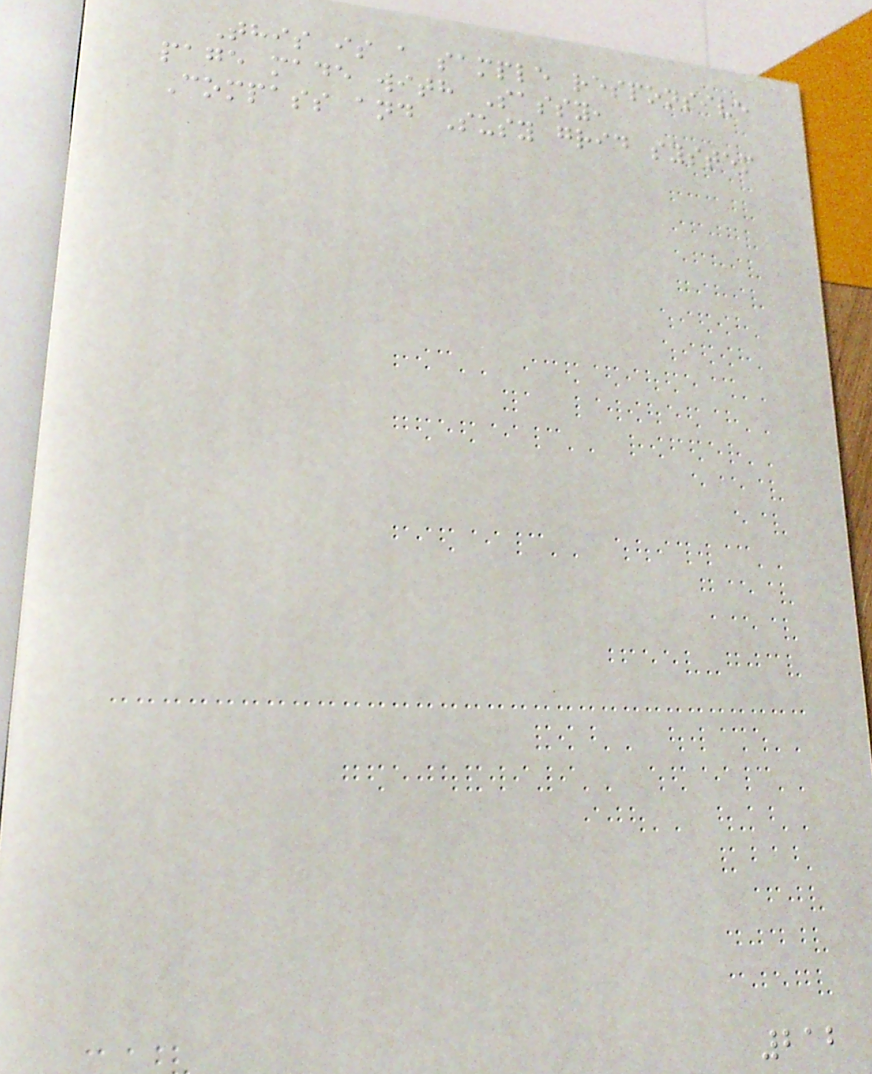This is a sample responsive
page made with Sassy,
Compass and Susy grid system
212
